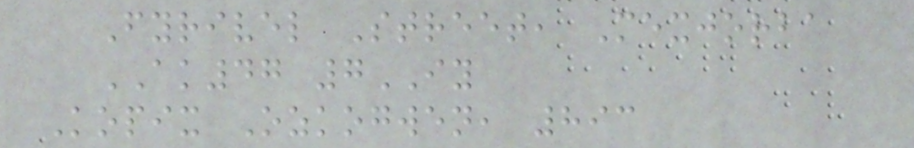Fyrivel Street, Mexjorba
AK47 7IY
Kopix Ozkogwen, 893
